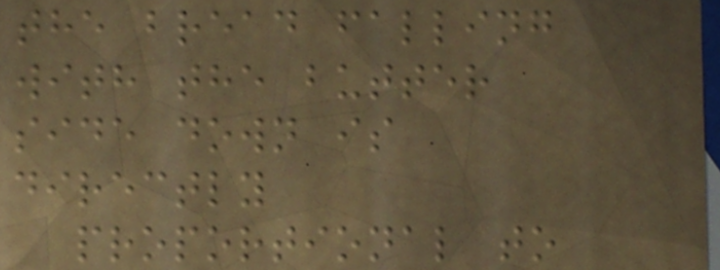the bread falling
with the butter
side down is
directly
proportional to
